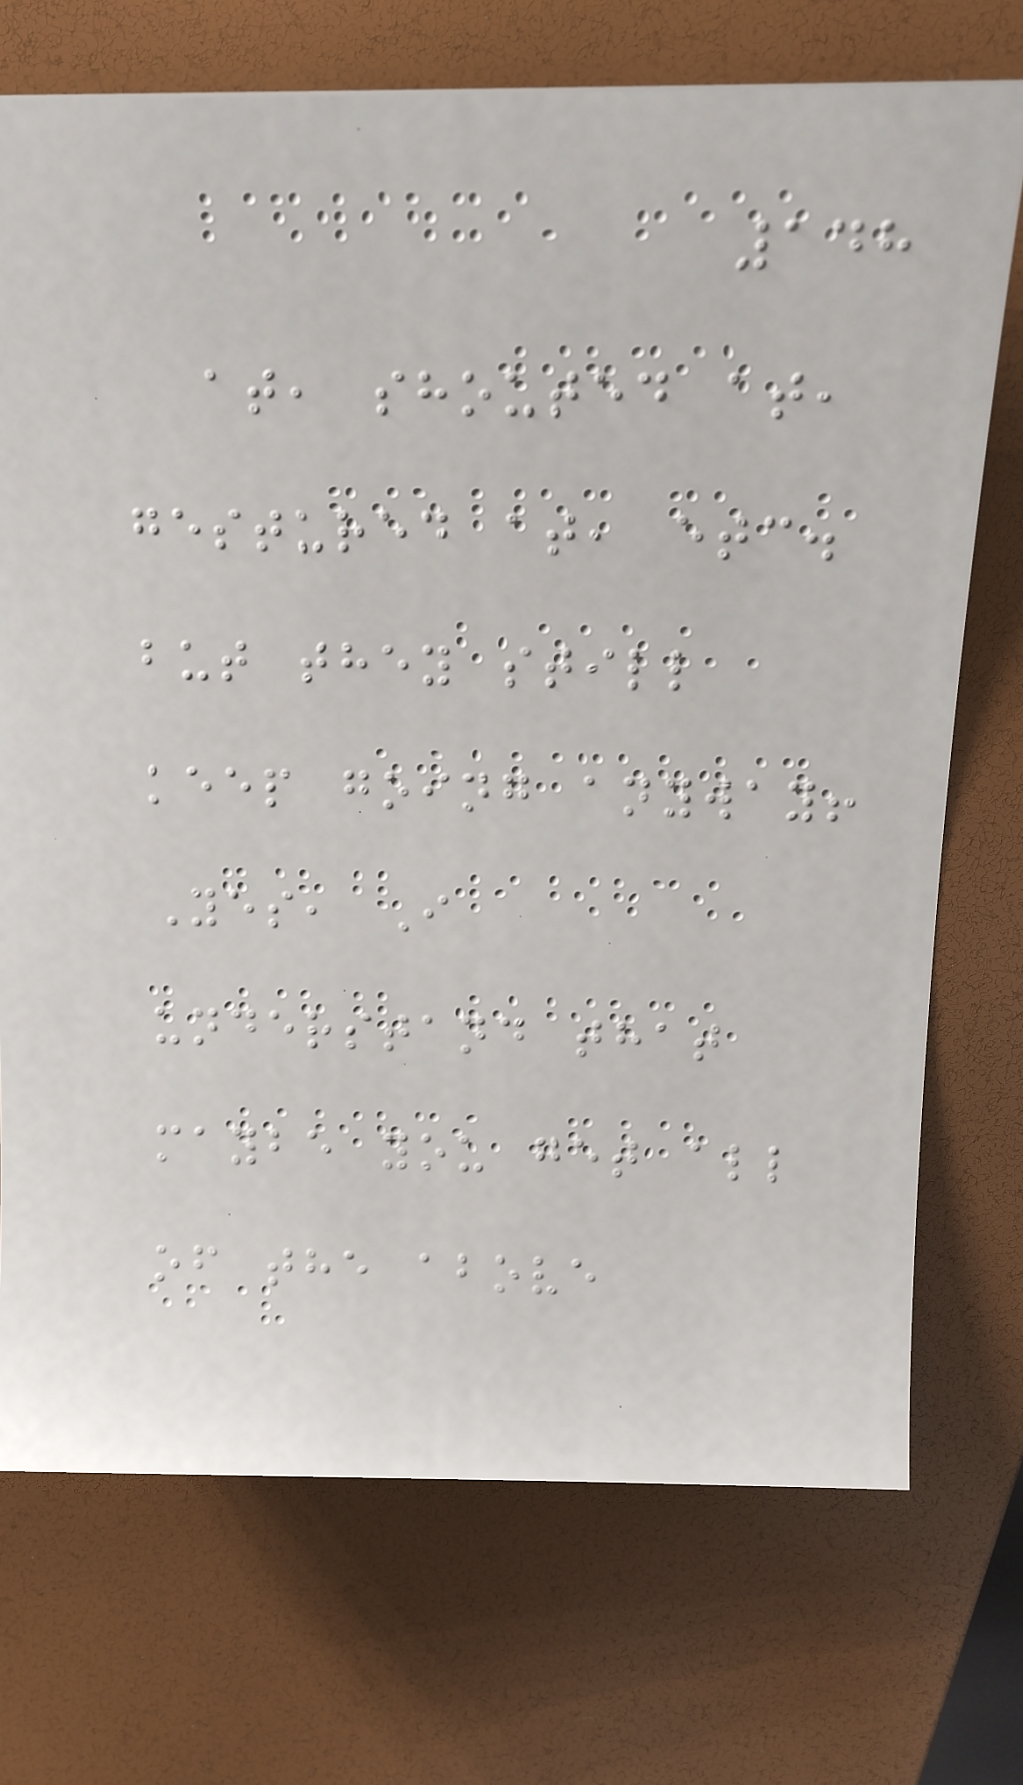148
at, shouted at,
gestured at, etc.
but they still
keep going anyway!
Yes, I
understand that
maybe you get all
of the above
